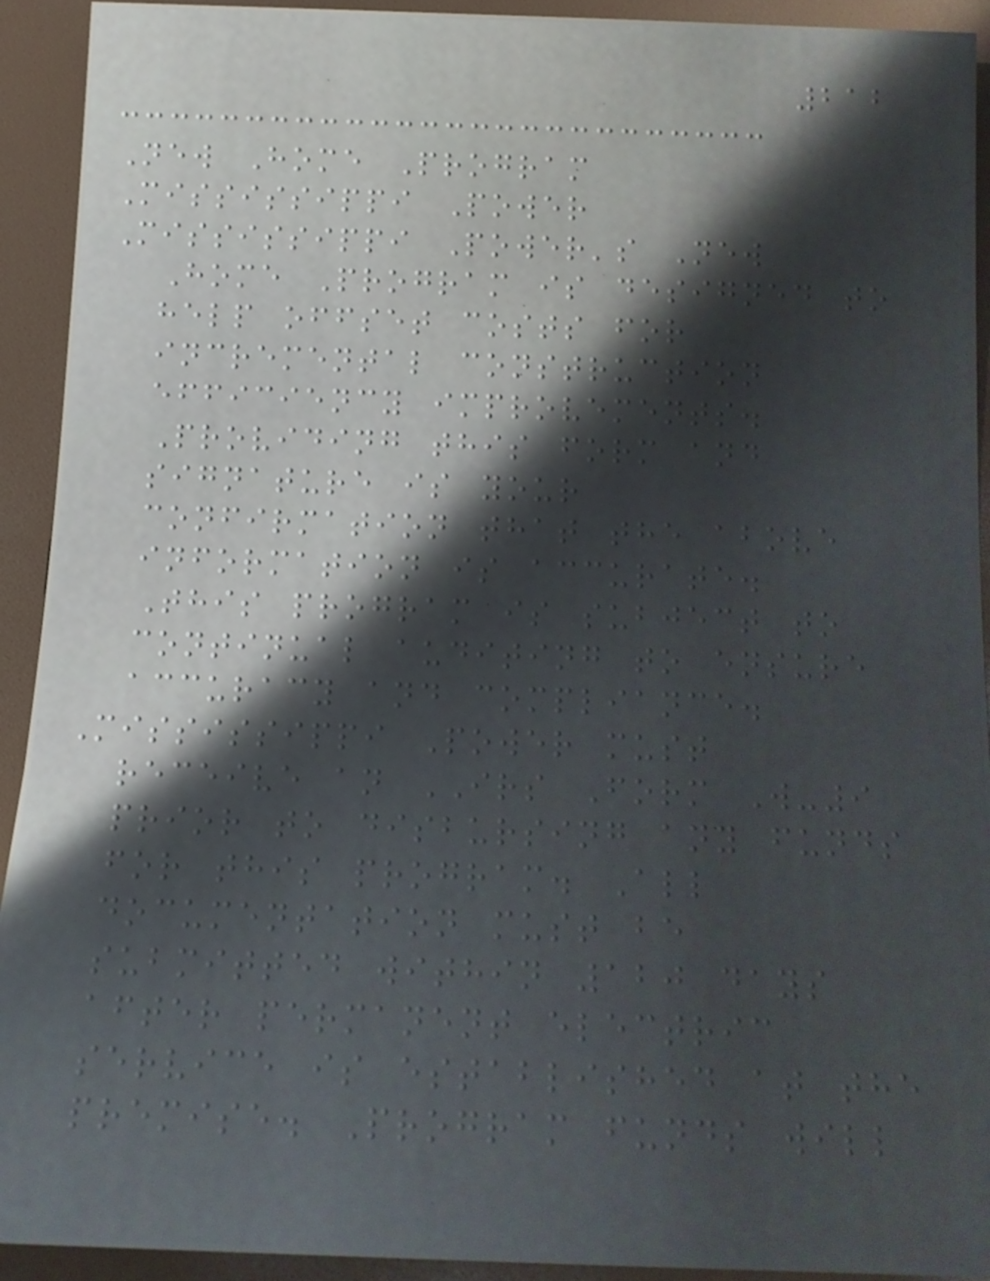212
New Home Program
Mississippi Power
Mississippi Power's New
Home Program is designed to
help offset costs for
incremental construction
efficiency improvements.
Providing this form and
signature is your
confirmation that the above
information is accurate.
This program is subject to
continual auditing to ensure
accuracy and compliance.
Mississippi Power must
receive an IRS Form W-9
prior to disbursing any funds
for this program. All
documentation must be
submitted within 120 days
after permanent electric
service is established at the
premise. Program funds will
